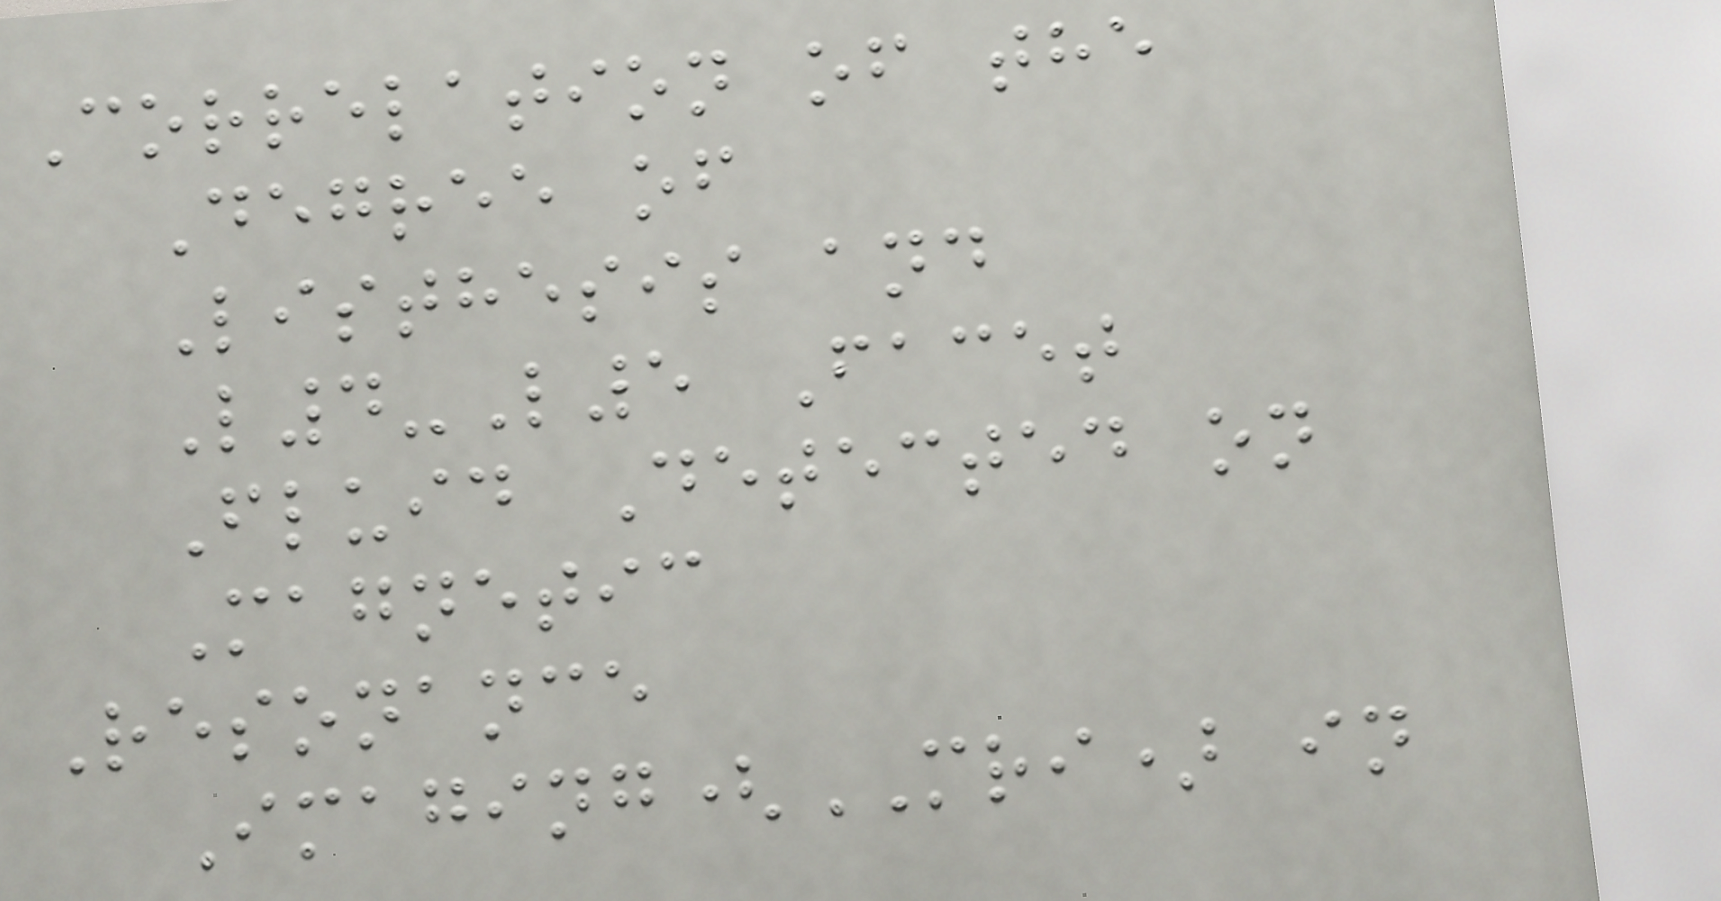Correlation of the
Degree of
Listhesis and
L4-L5 Facet
Fluid Detected on
Magnetic
Resonance
Imaging(MRI) in
